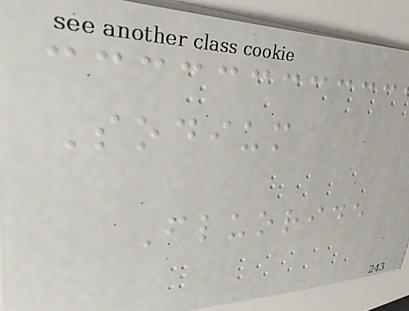Sodium
Fluoride
